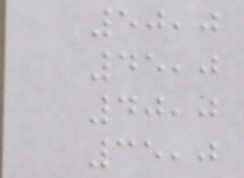50,0
45,0
40,0
35,0
